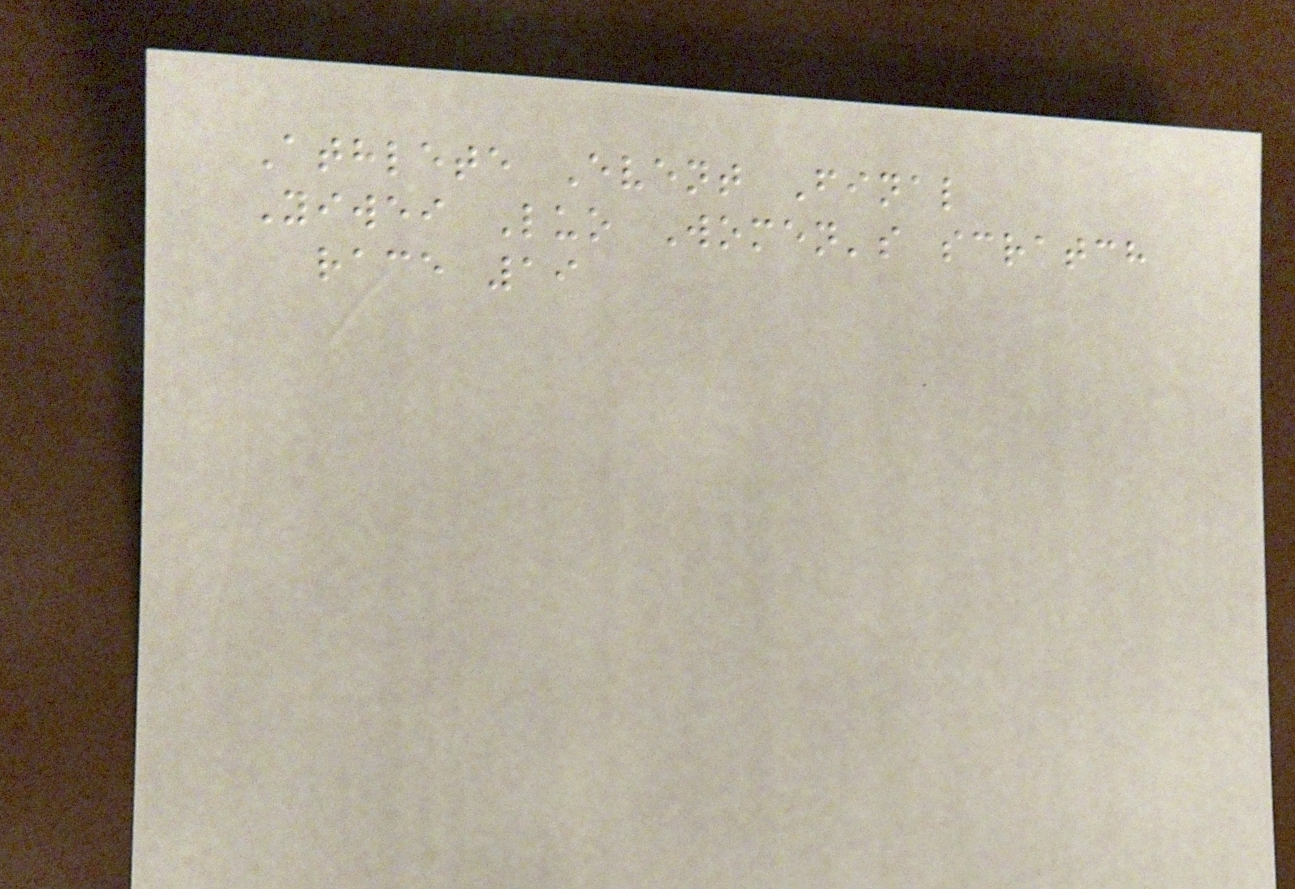Athlete Event Final
Yiwei Luo Women's scratch
race 19
